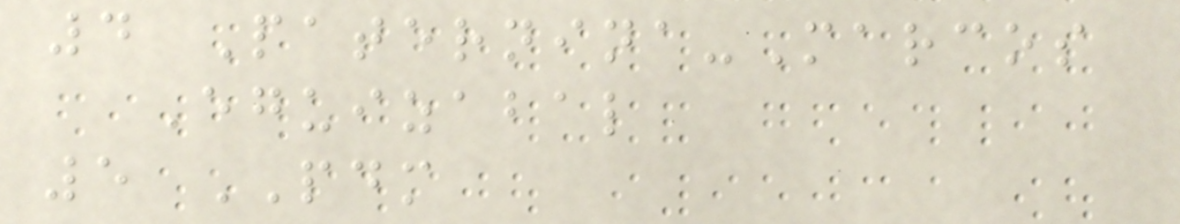4 Paternina-Marcos
Eguizabal
5 PDM
